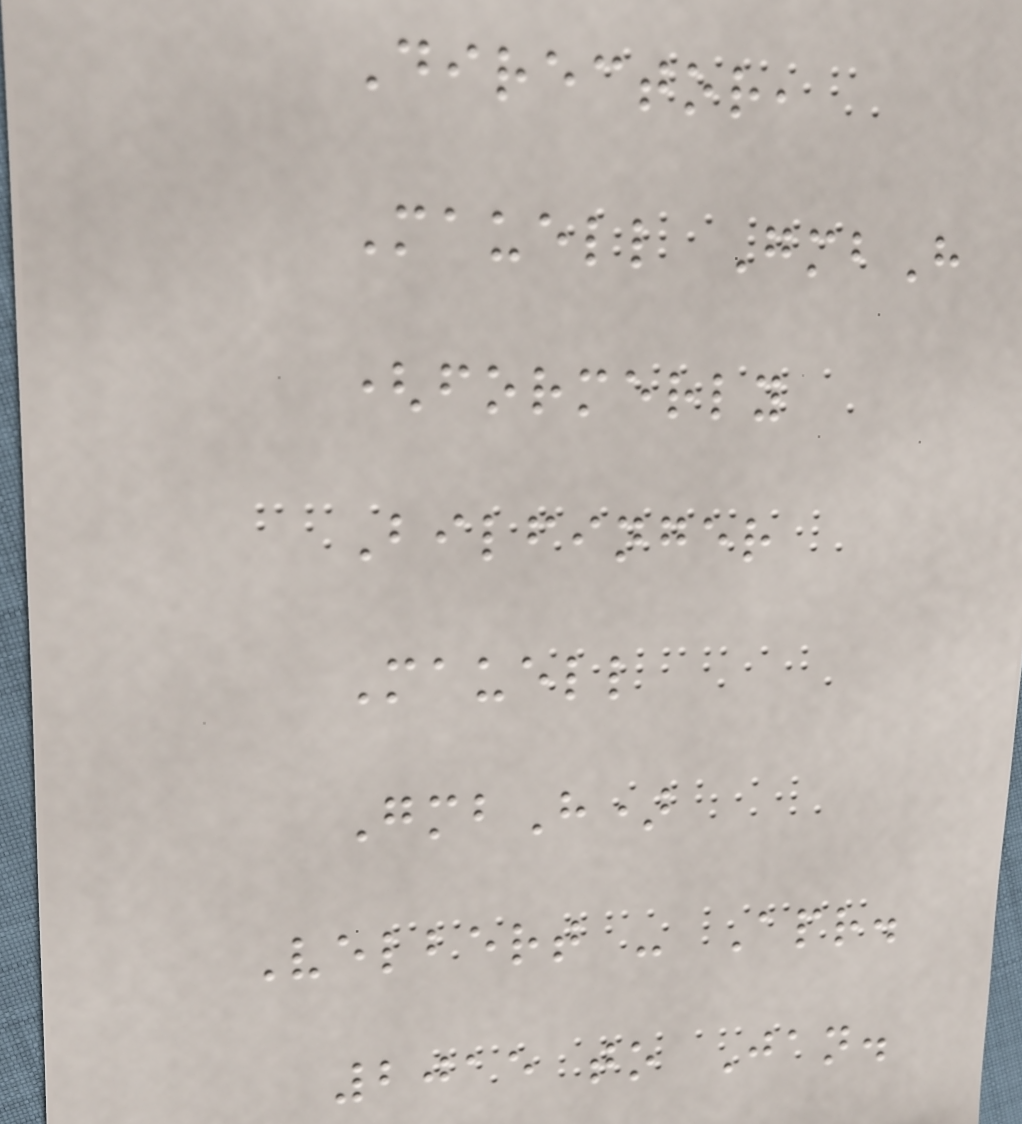Director,
Mauell GmbH
(formerly
Bilfinger
Mauell
GmbH)
Velbert - Apr.
2015 to Jan.
